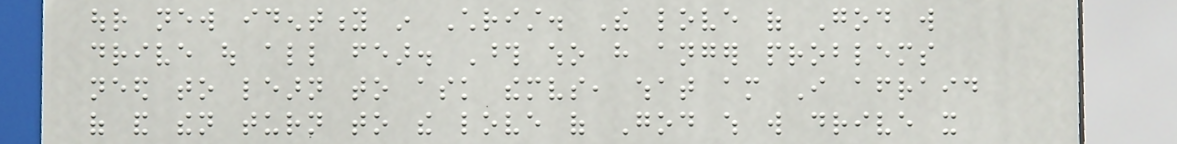our new identity in Christ. The love of God will
drive out all fear. Those who have anger problems
need to learn to ask themselves, what am I afraid
of and then turn to the love of God which will drive it
